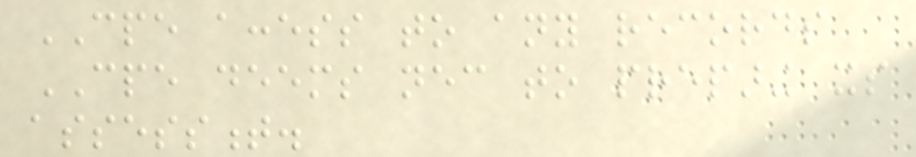CPE access to any records
CPE deems necessary to preparing its
assessment.
